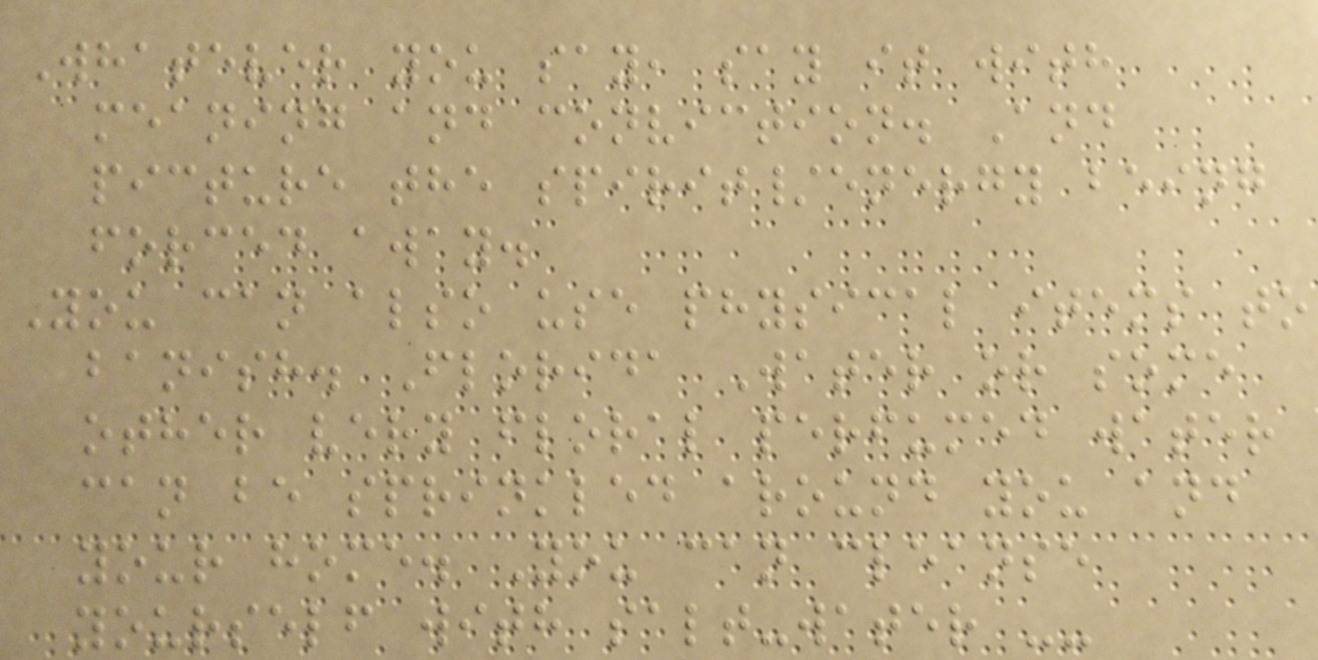Whatever you say, say it with
meaning and conviction. And
picture the spirit/energy being
forced away.
You can also use physical items to
banish. Florida Water or some
other very floral perfumed water
can be sprinkled around you and
your home. You can cleanse
yourself with salt-water --
